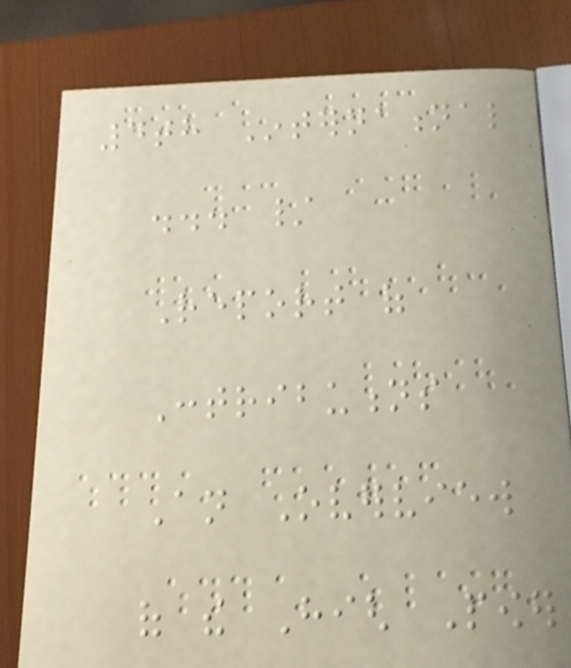4th International
... /
Report of
Contributions
An Overview
of the High Power
